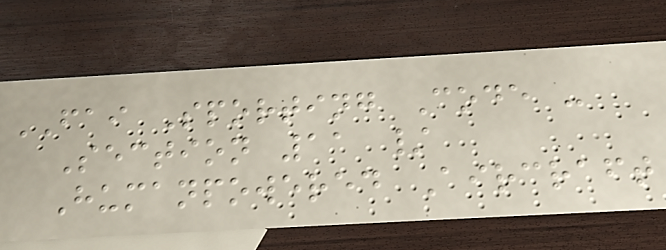FAI Sporting Code -
Section 11 /
Humanpowered Aircraft
